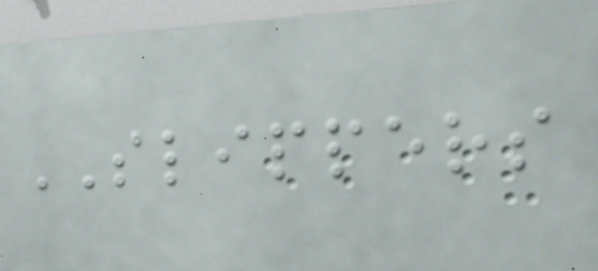SLIPPERS
